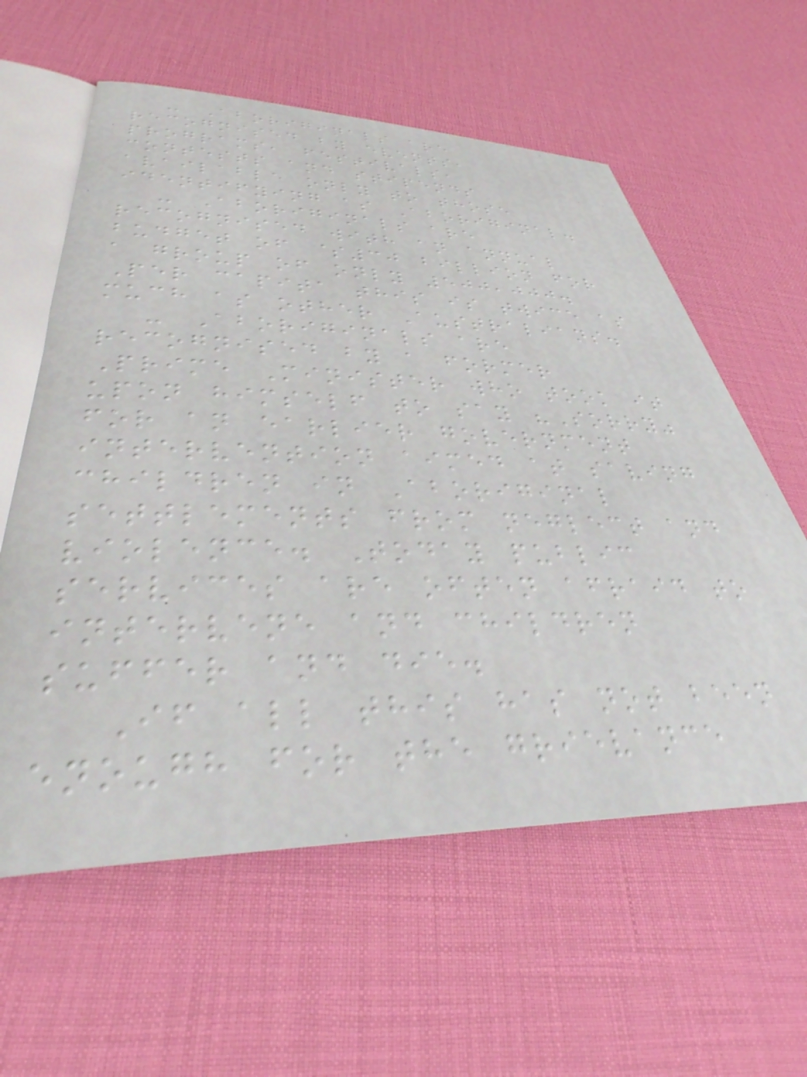- Aboriginals are
recognised by events,
programs, festivals,
contests and stipends
available only to those
identifying as Aboriginal.
- Aboriginals are
recognised with an annual
budget of $30 billion for
a group of only 500,000.
Per capita this is twice as
much as other Australians.
- Aboriginals are
recognised by a former
Prime Minister who took it
upon himself to say "Sorry"
for an earlier government
intervention aimed at saving
children in Aboriginal
settlements from neglect and
violence. Today public
services are often afraid to
intervene and children
suffer and die.
If all this has not been
enough for the grievance
